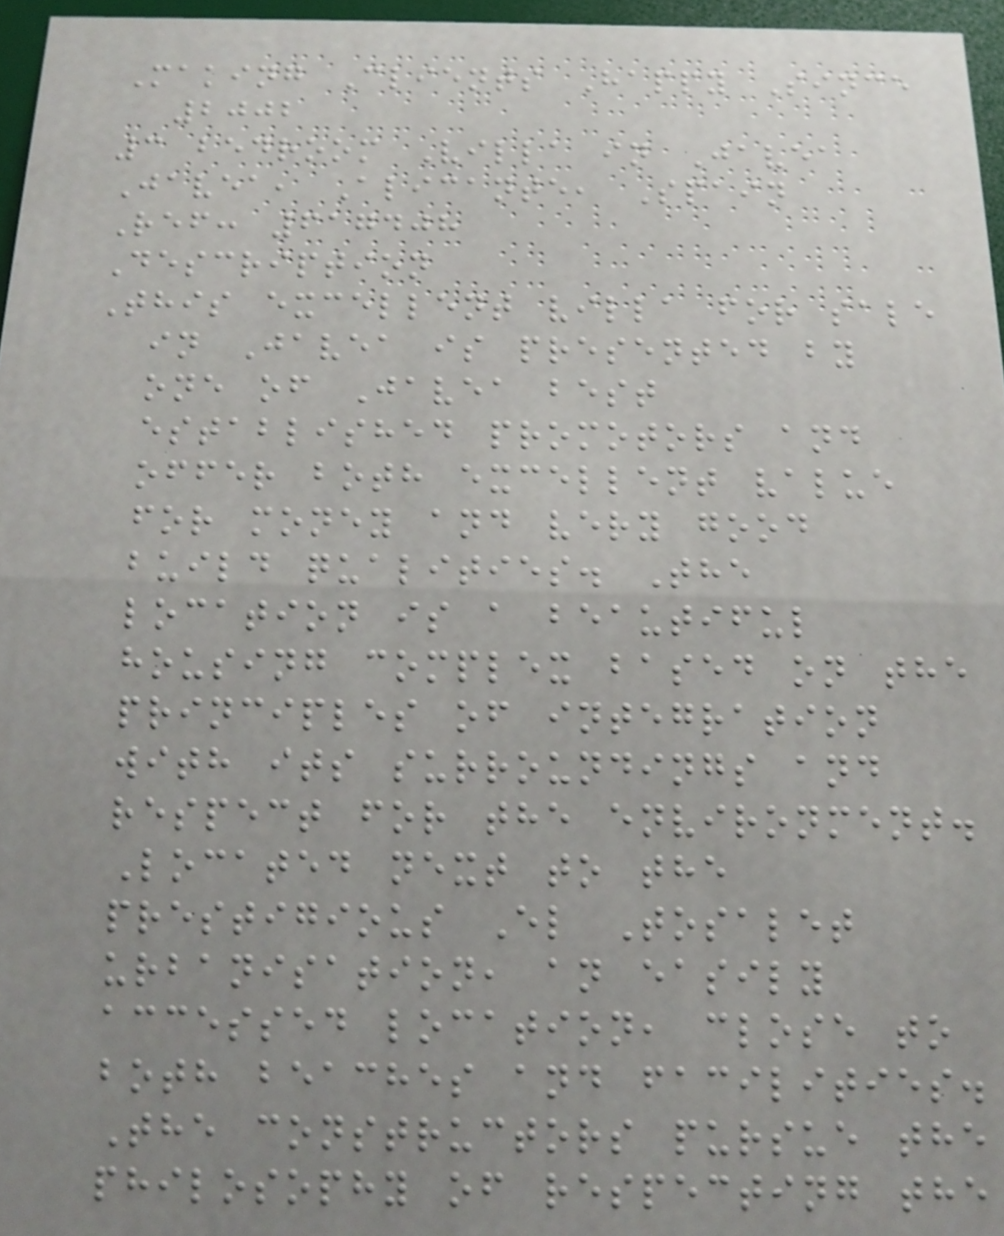Making Clients Happy Since
2002
3 bedroom Villa in Javea
Javea, Alicante, Spain
Ref: 617408
Description
This excellent villa for sale
in Javea is presented by
one of Javea best
established promotors and
offer both excellent value
for money and very good
build qualities. The
location is a beautiful
housing complex based on the
principles of integration
with its surroundings and
respect for the environment.
Located next to the
prestigious El Tosalet
urbanisation, an easily
accessed location, close to
both beaches and facilities.
The constructors pursue the
philosophy of respecting the
